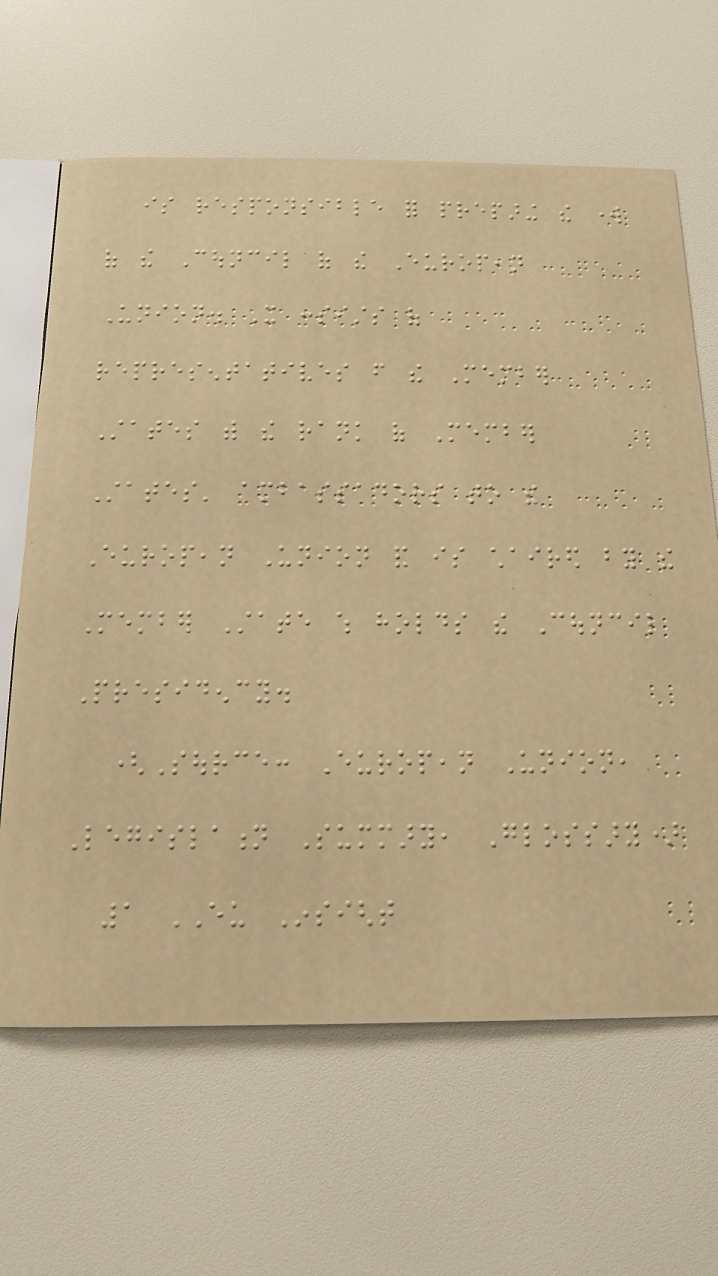is responsible for preparing the work
of the Council of the European
Union. It consists of
representatives from the Member
States with the rank of Member
States' ambassadors to the
European Union and is chaired by the
Member State which holds the Council
Presidency.
(Source: European Union,
Legislation Summary, Glossary)
1 EU Insight
